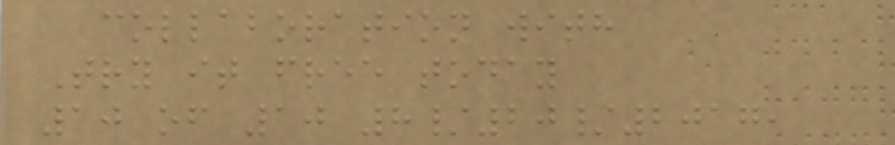collaboration with
Try it free today
10 of 10 8/20/2017,
